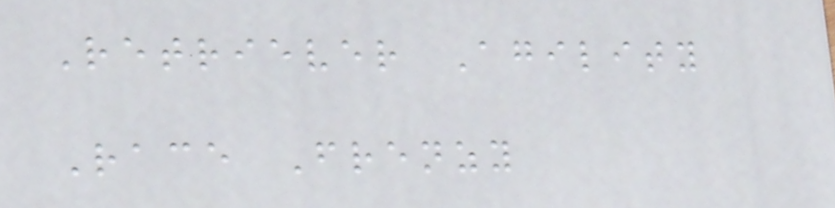Retriever Agility
Race Frenzy
